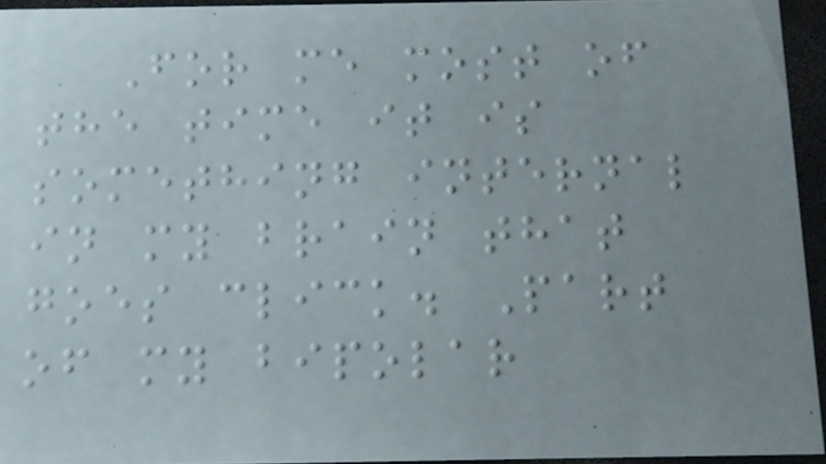For me most of
the time it is
something internal
in my brain that
goes click. Part
of my bipolar
